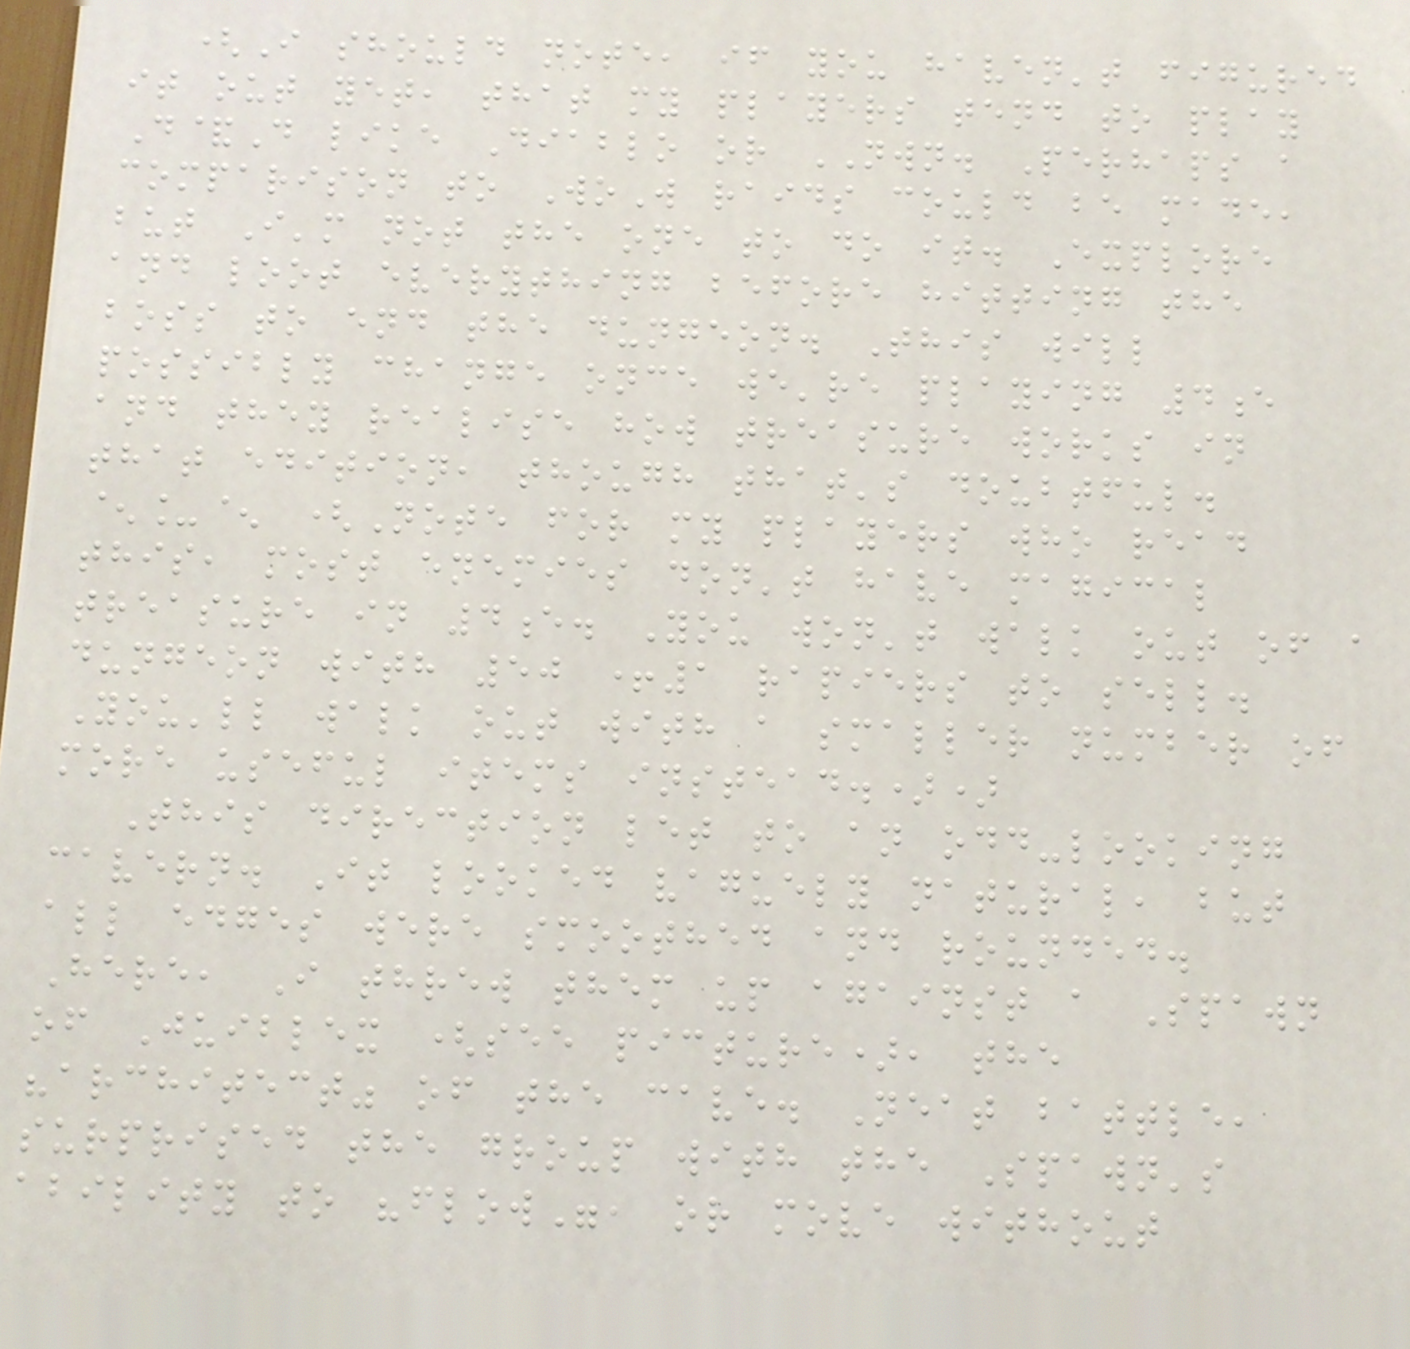(I should note, if you haven't figured
it out yet, that my players tend to play
D&D like Diablo or NWN. Perhaps a
comparison to WoW raids could be made,
but I'm not the one to do it. Explore
and loot everything before hitting the
boss to end the dungeon. This will
possibly change once we're playing 4e
and they realise how treasure works in
that edition, though that's doubtful.
^_^ (Note for my players who read
this, most enemies don't have magical
treasure in 4e. You won't walk out of a
dungeon with 50 +1 rapiers to sell.
You'll walk out with a smaller number of
more useful items instead.))
This direction let to an odd-looking
cavern. It looked vaguely natural, but
all edges were smoothed and rounded.
Here, I threw them up against a Spawn
of Juiblex (see picture), the
"architect" of the cave. Neat battle,
surprised the group with the Spawn's
ability to "flow", or move without
